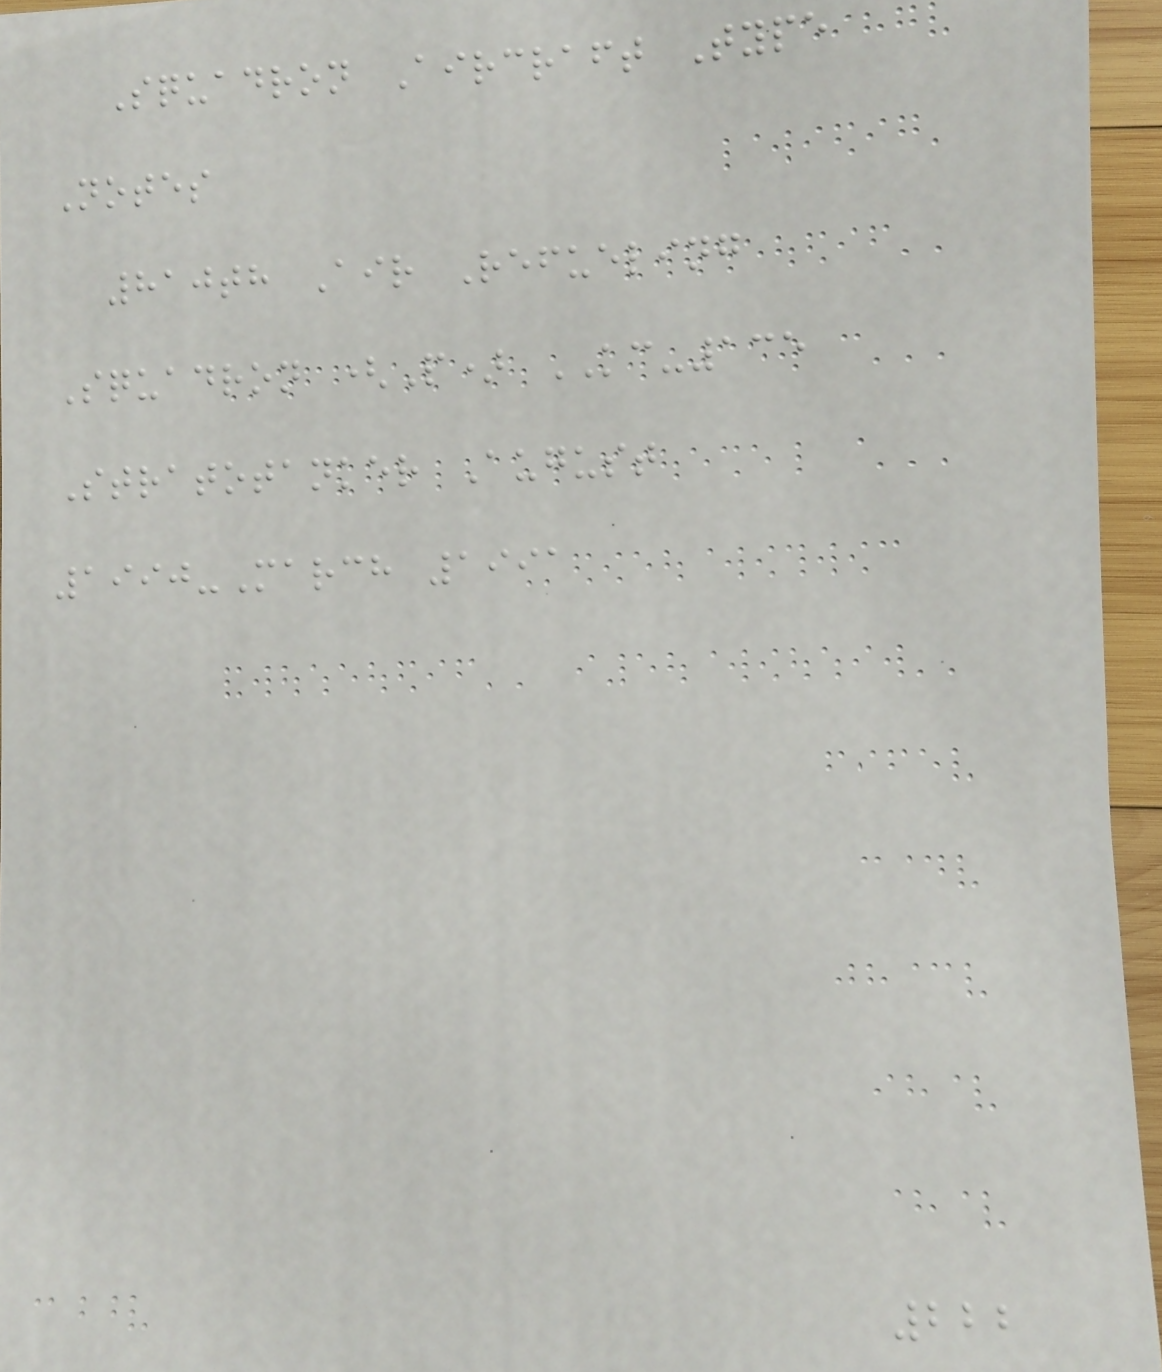Squadron Aircraft Type
Notes
810th Air Refueling
Squadron (P) KC-135
Stratotanker August
1990-March 1991
222
